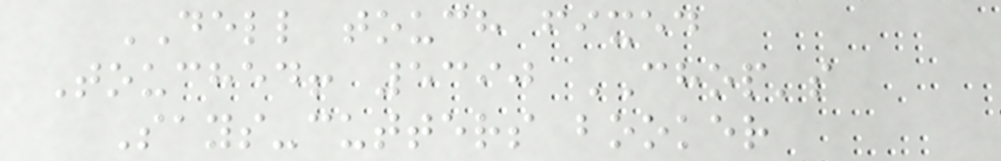DELL touch fixed
Touched! 5390 CHOP's
Says-cutters booker
